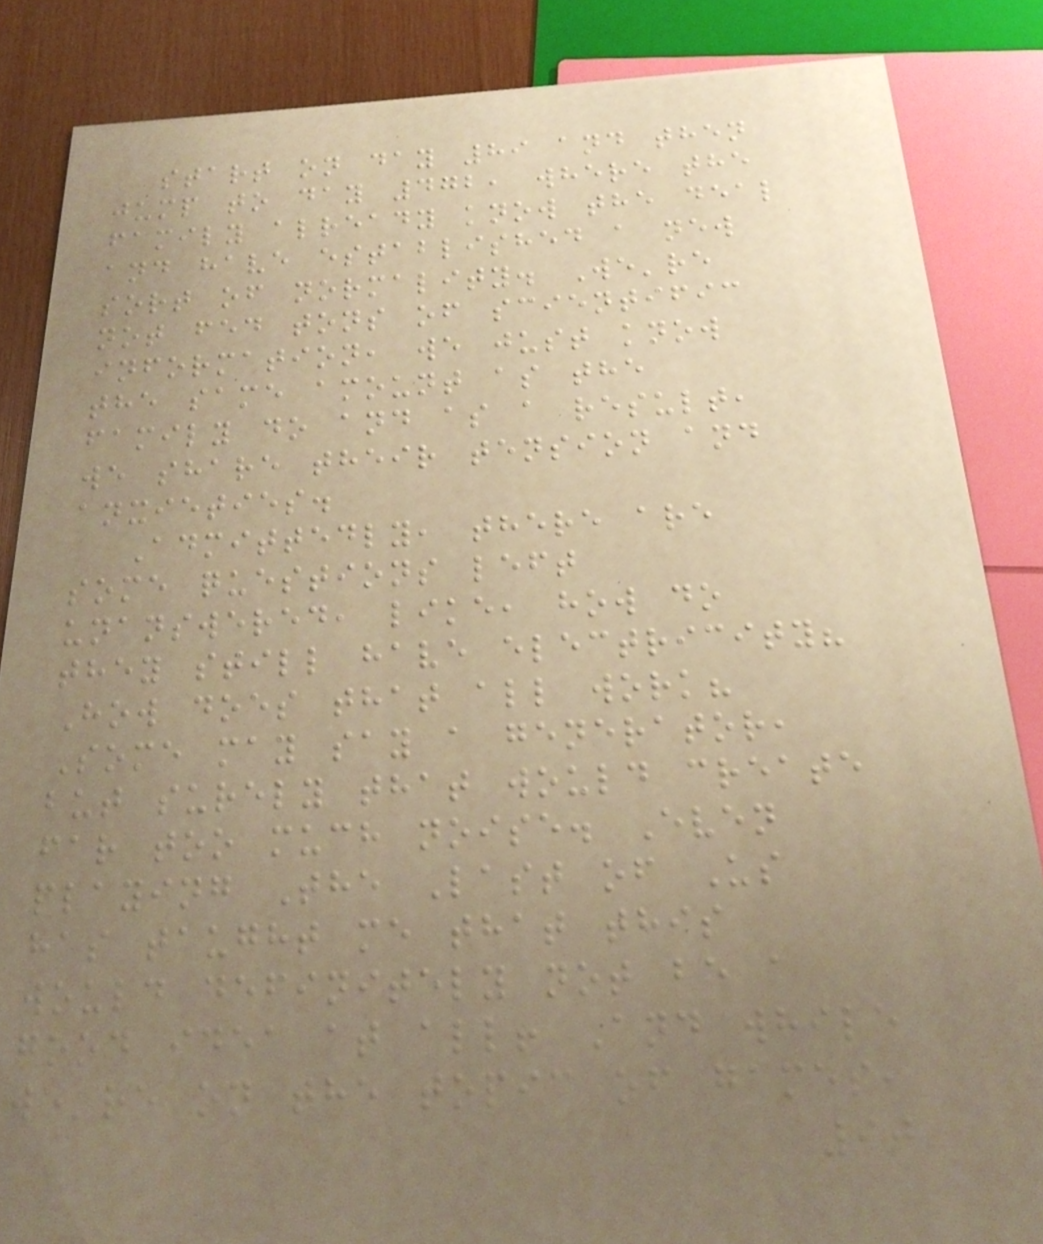start on day 89 and then
jump to day 472, where the
family already know the deal
and have established a new
sort of normality. We're
not fed tons of scientific
information, we just know
the same amount as the
family do and as a result,
we share their tension and
anxieties.
Admittedly, there are
some questions left
unanswered, like, how do
they still have electricity?
How does that all work?
Some may say a generator,
but surely that would create
far too much noise. Even
playing The Last of Us
has taught me that this
would definitely not be a
good idea at all! And while
we're on the topic of games,
90
